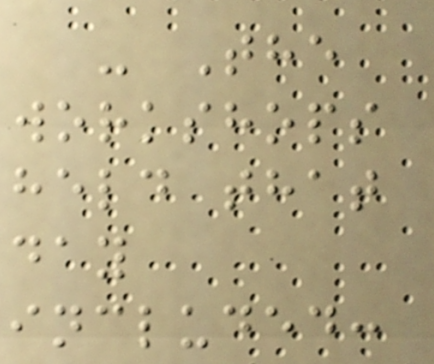- The
workshops
held that
day
included:
